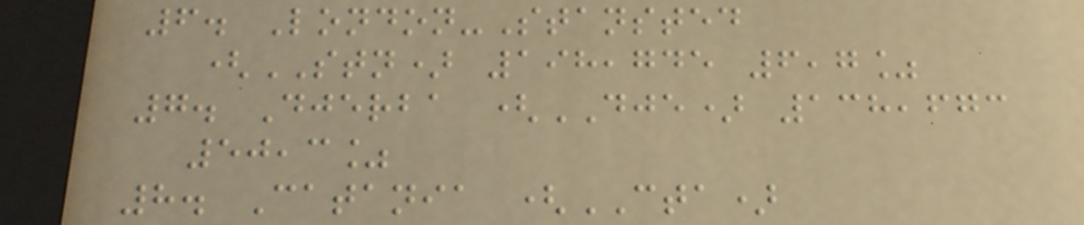6. London-Stansted
(STN) 198,745 6,7%
7. Djerba (DJE) 138,673
50,3%
8. Catania (CTA)
